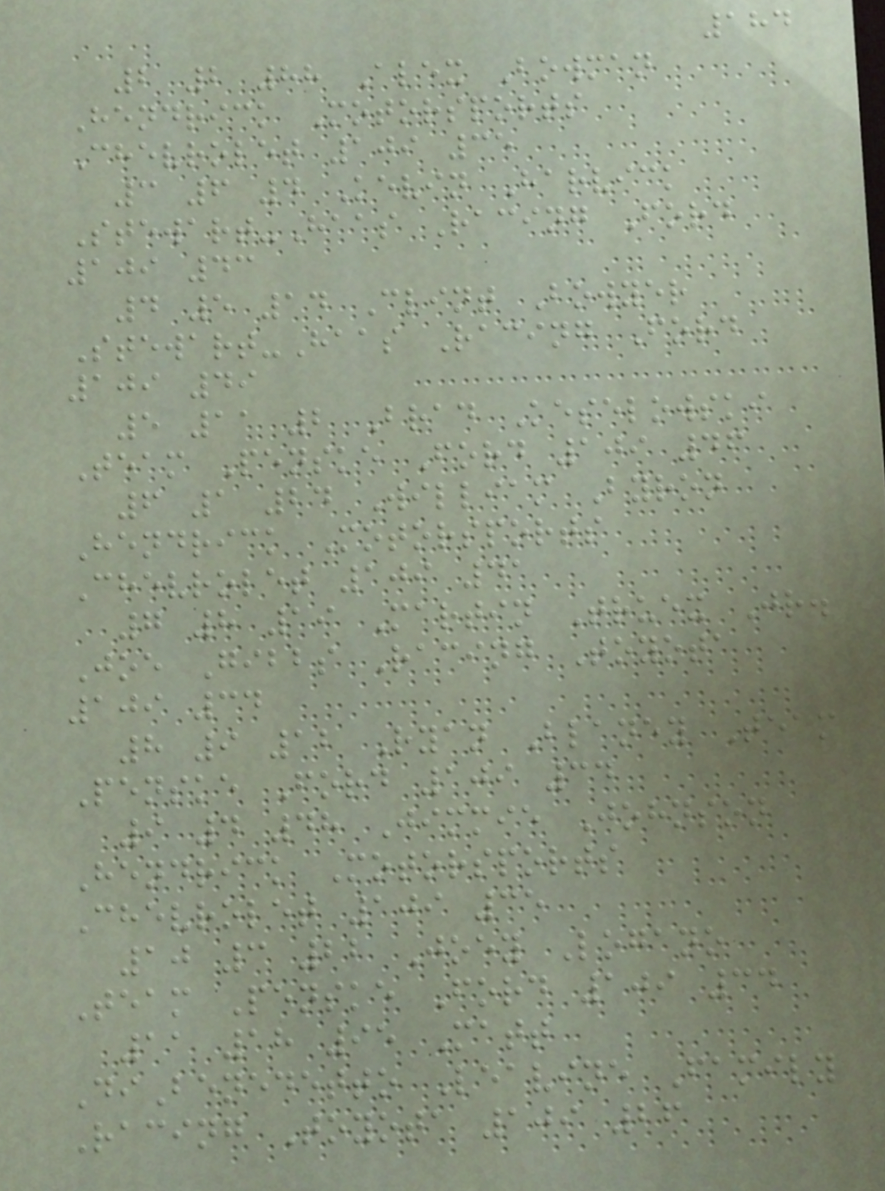184
2 2 88 Alex Bowman
Hendrick Motorsports
Chevrolet 109 35
3 6 4 Kevin Harvick
Stewart-Haas Racing Ford
109 43
4 5 14 Clint Bowyer
Stewart-Haas Racing Ford
109 49
5 11 2 Brad Keselowski
Team Penske Ford 109 46
6 1 24 William Byron
Hendrick Motorsports
Chevrolet 109 41
7 8 19 Martin Truex Jr.
Joe Gibbs Racing Toyota
109 34
8 9 12 Ryan Blaney Team
Penske Ford 109 34
9 4 48 Jimmie Johnson
Hendrick Motorsports
Chevrolet 109 35
10 3 22 Joey Logano
Team Penske Ford 109 34
11 18 95 Matt
DiBenedetto Leavine Family
Racing Toyota 109 26
